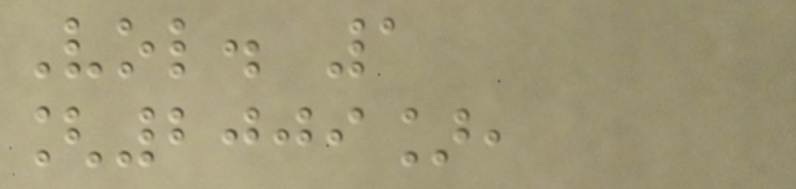Vol. 1
[2009],
